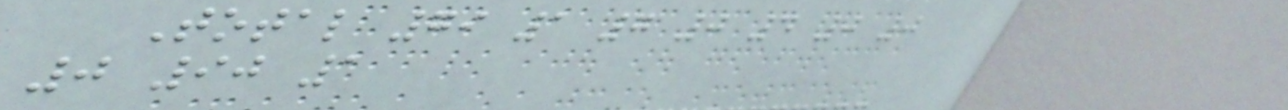Total 79 1 7 0 4 0 0
0 90 1
